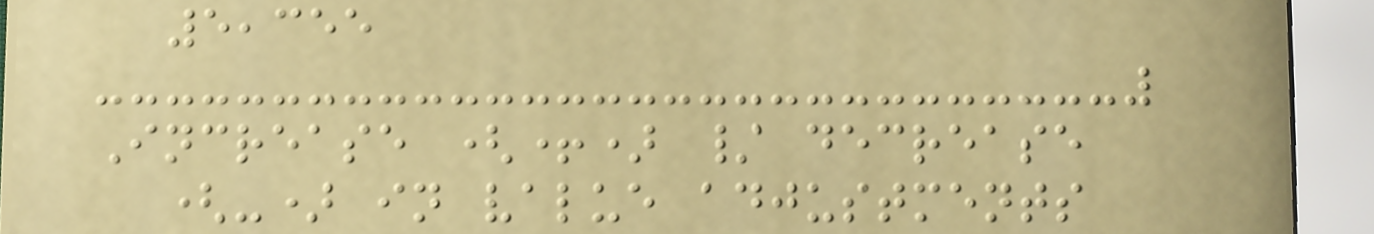5,355
Increase (+) / decrease
(-) in value adjustments
